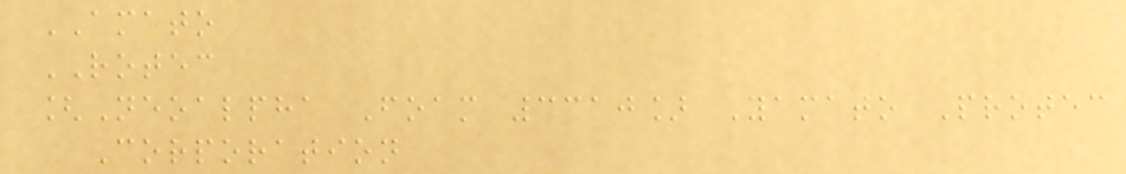AMATO
ROTEC
[Neoalpha Foam 3310] Yamato Protec
Corporation
